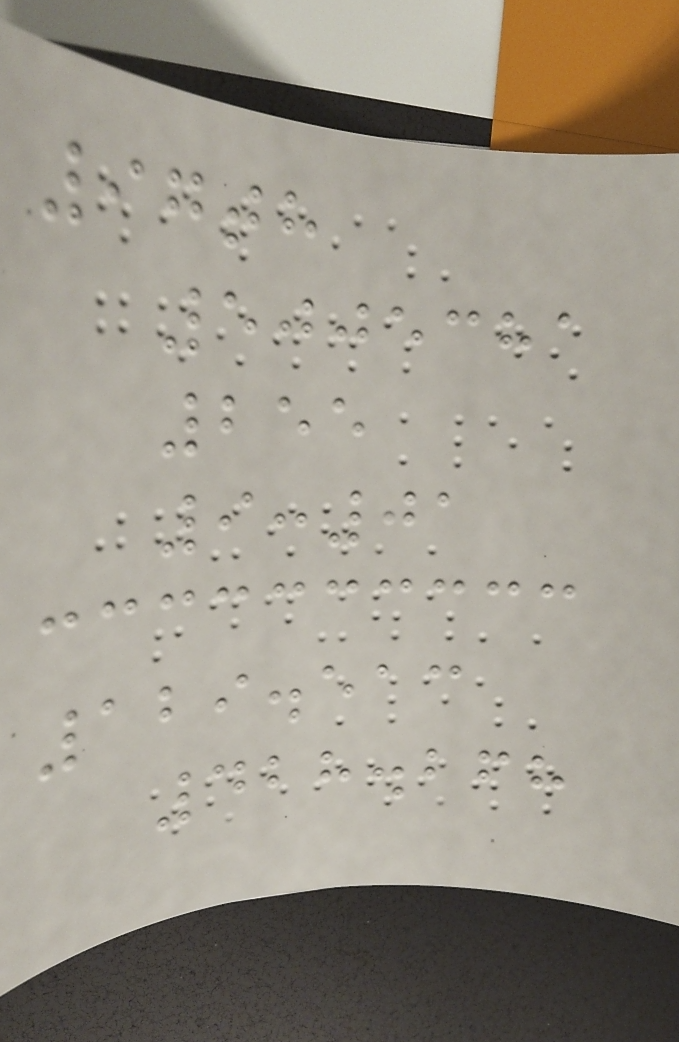97th
5005381
255
9:01
129.513
428.268
